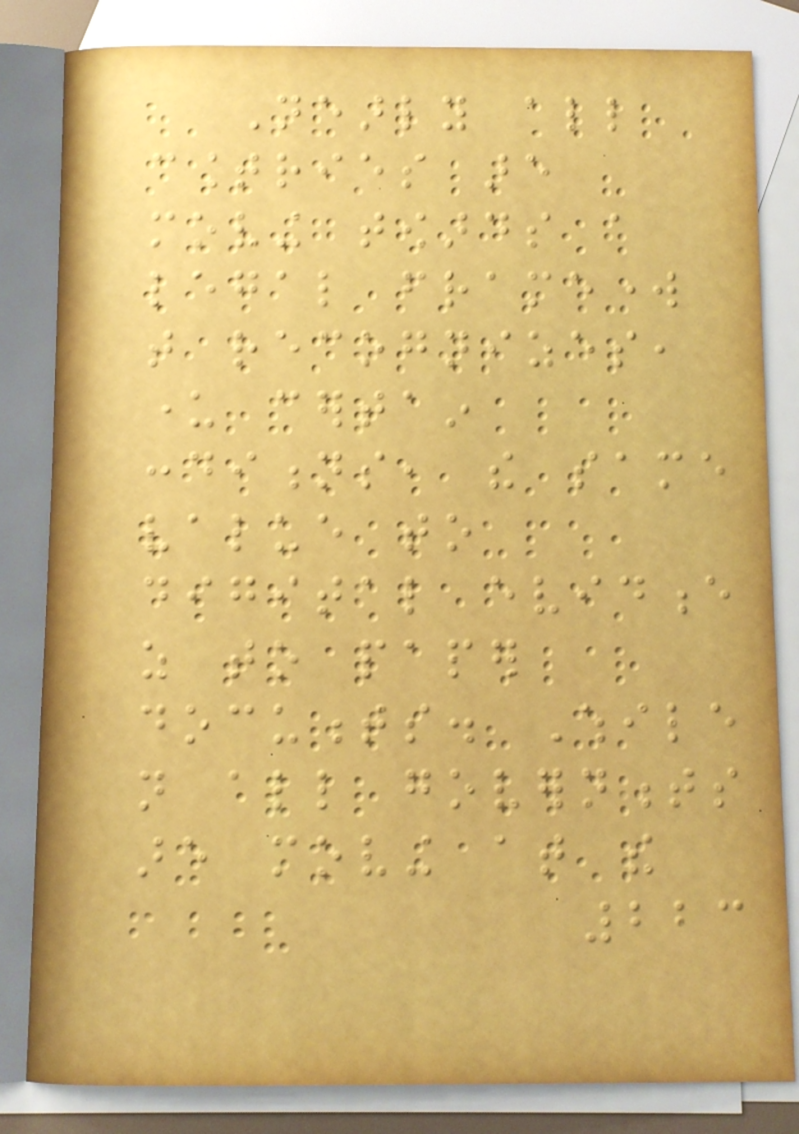Nearly all
countries are
moving towards a
legal framework
that recognizes,
under certain
conditions, the same
value to
digital evidence
as to paper
documents. While
not all governments
are moving at the
223
